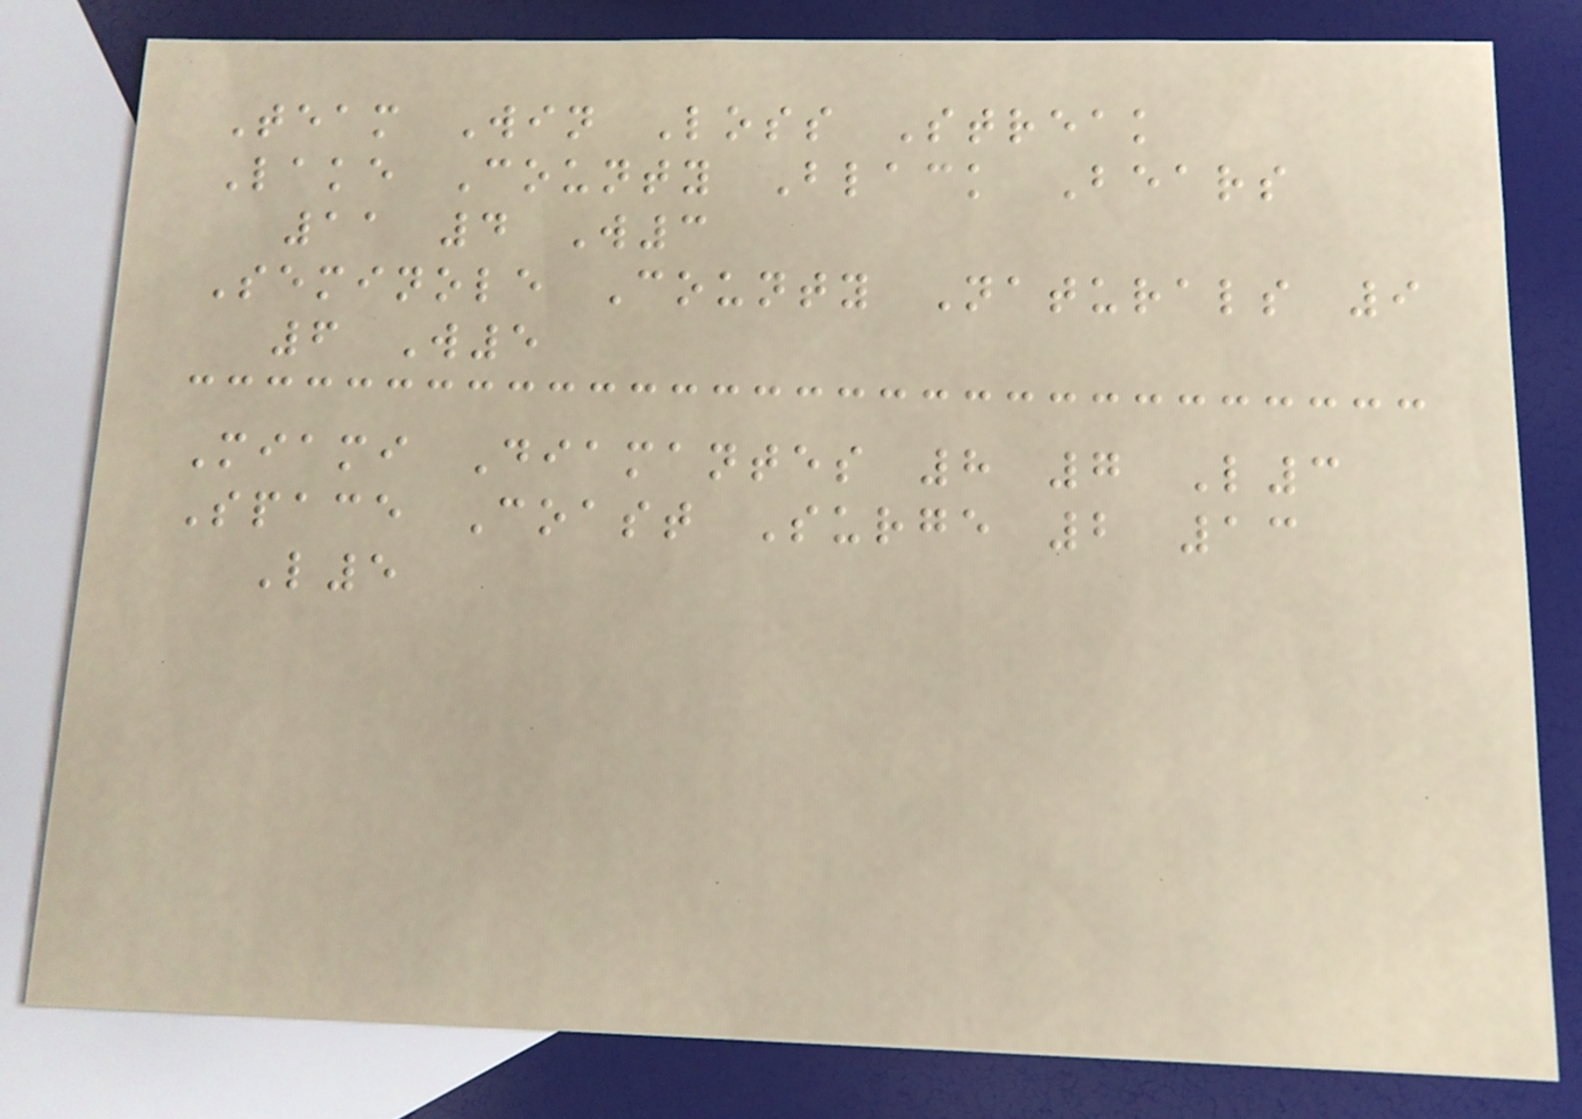Team Win Loss Streak
Lake County Black Bears
11 4 W3
Seminole County Naturals 9
6 W5
Miami Diamantes 8 7 L3
Space Coast Surge 2 13
L5
